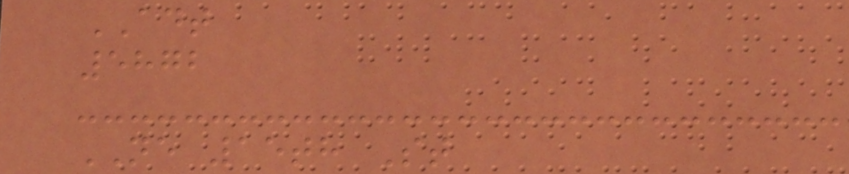ADT
5872
NE 15th St
